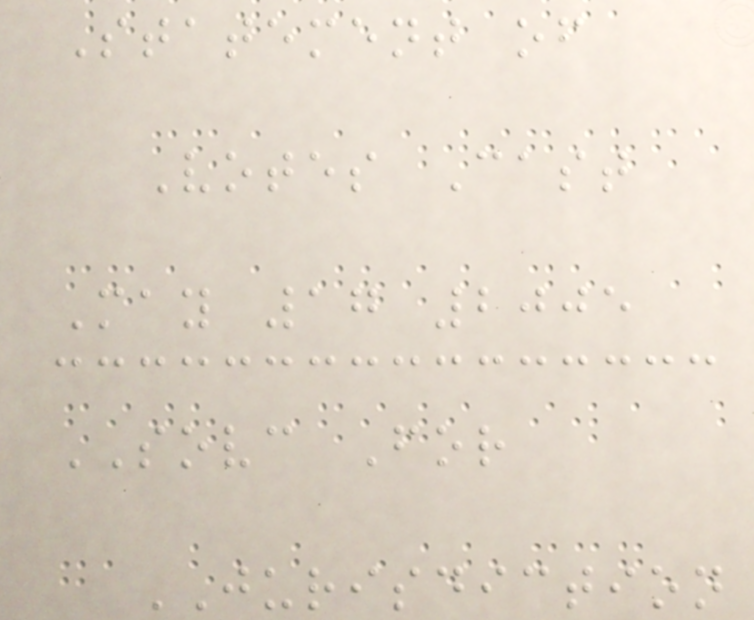Statement of
Votes Cast
May 17 2005
SOVC For
JURISDICTION
